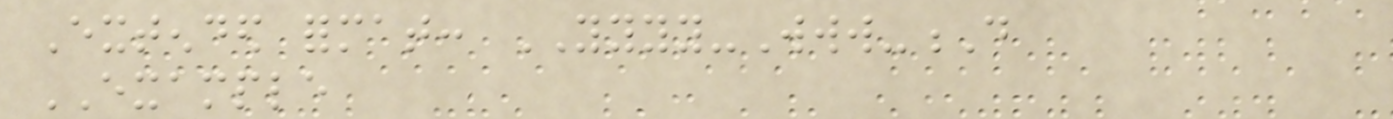Extended format: YYYY-Www-D
EXAMPLE
